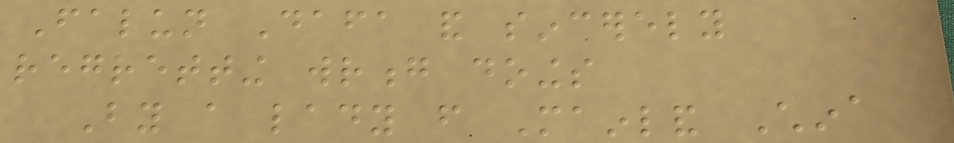Falun Dafa and sincerely
regretting wrong doings
By a lady from Mainland China
